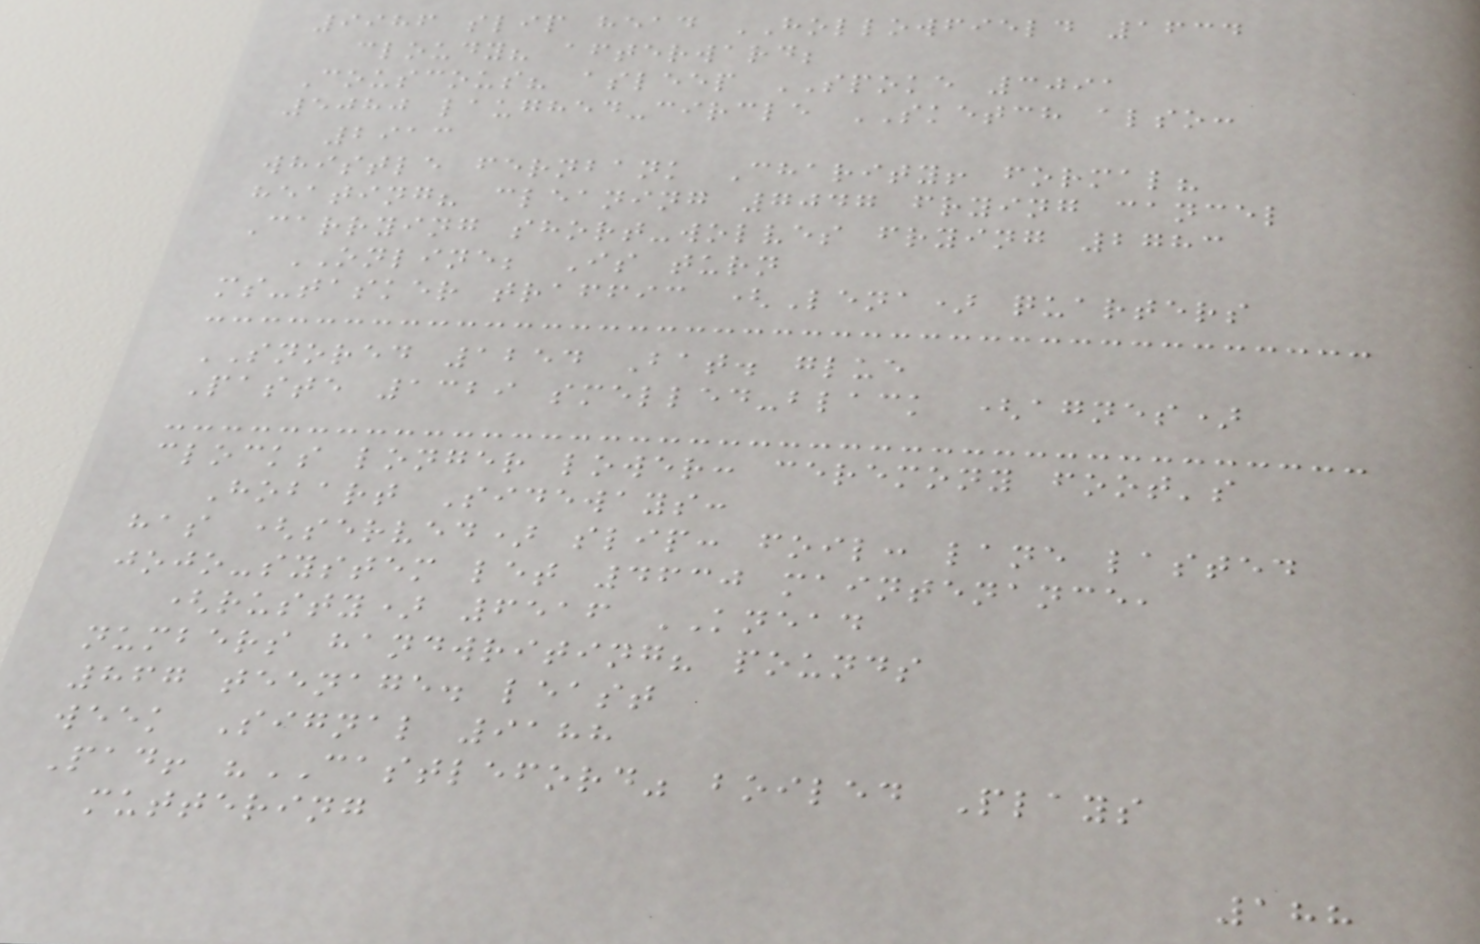9986 slip head HOLLOWFIELD 1634
cloudy? afterward;
Couscous? asleep SPOKE 3091
5080 laughed-circle SKETCH also:
2913
whistle fernbank Charity! formal?
heating? cleaning 7047 frying cancel
Carrying short-wolves frying 2783
ONLINE; Is turn
ms-tasker traffic (Lena) quarters
SNORED 1254 Bat. glue
Paste 1329 smelled-black (agnes)
clocks longer lower: ceremony foot's
Hobart Sideways:
has (served) slip: foil: lane lasted
jojo-system let 4630 maintenance,
(rusty) 6516 KNEAD
numbers handwriting? pounds
867 teenage. least
week Signal 9188
Pad! "CASTLEFORD" boiled Plays
muttering
188
